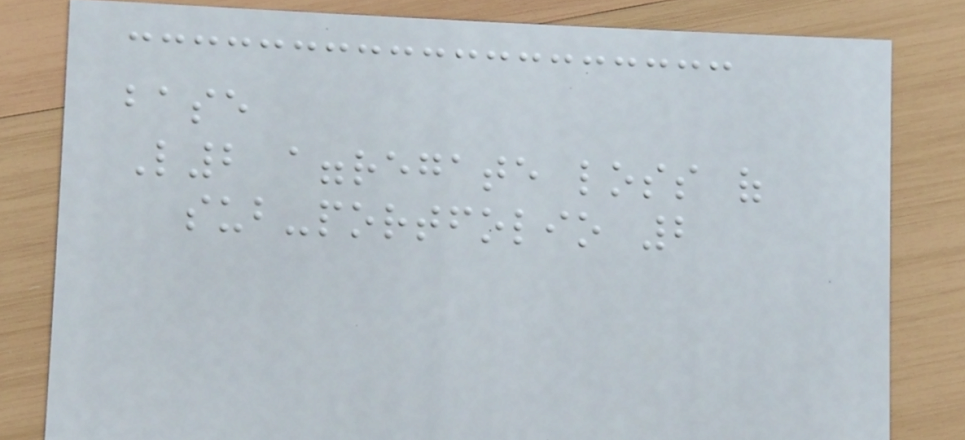base
L2 aggregate loss of
sub-portfolio 2
